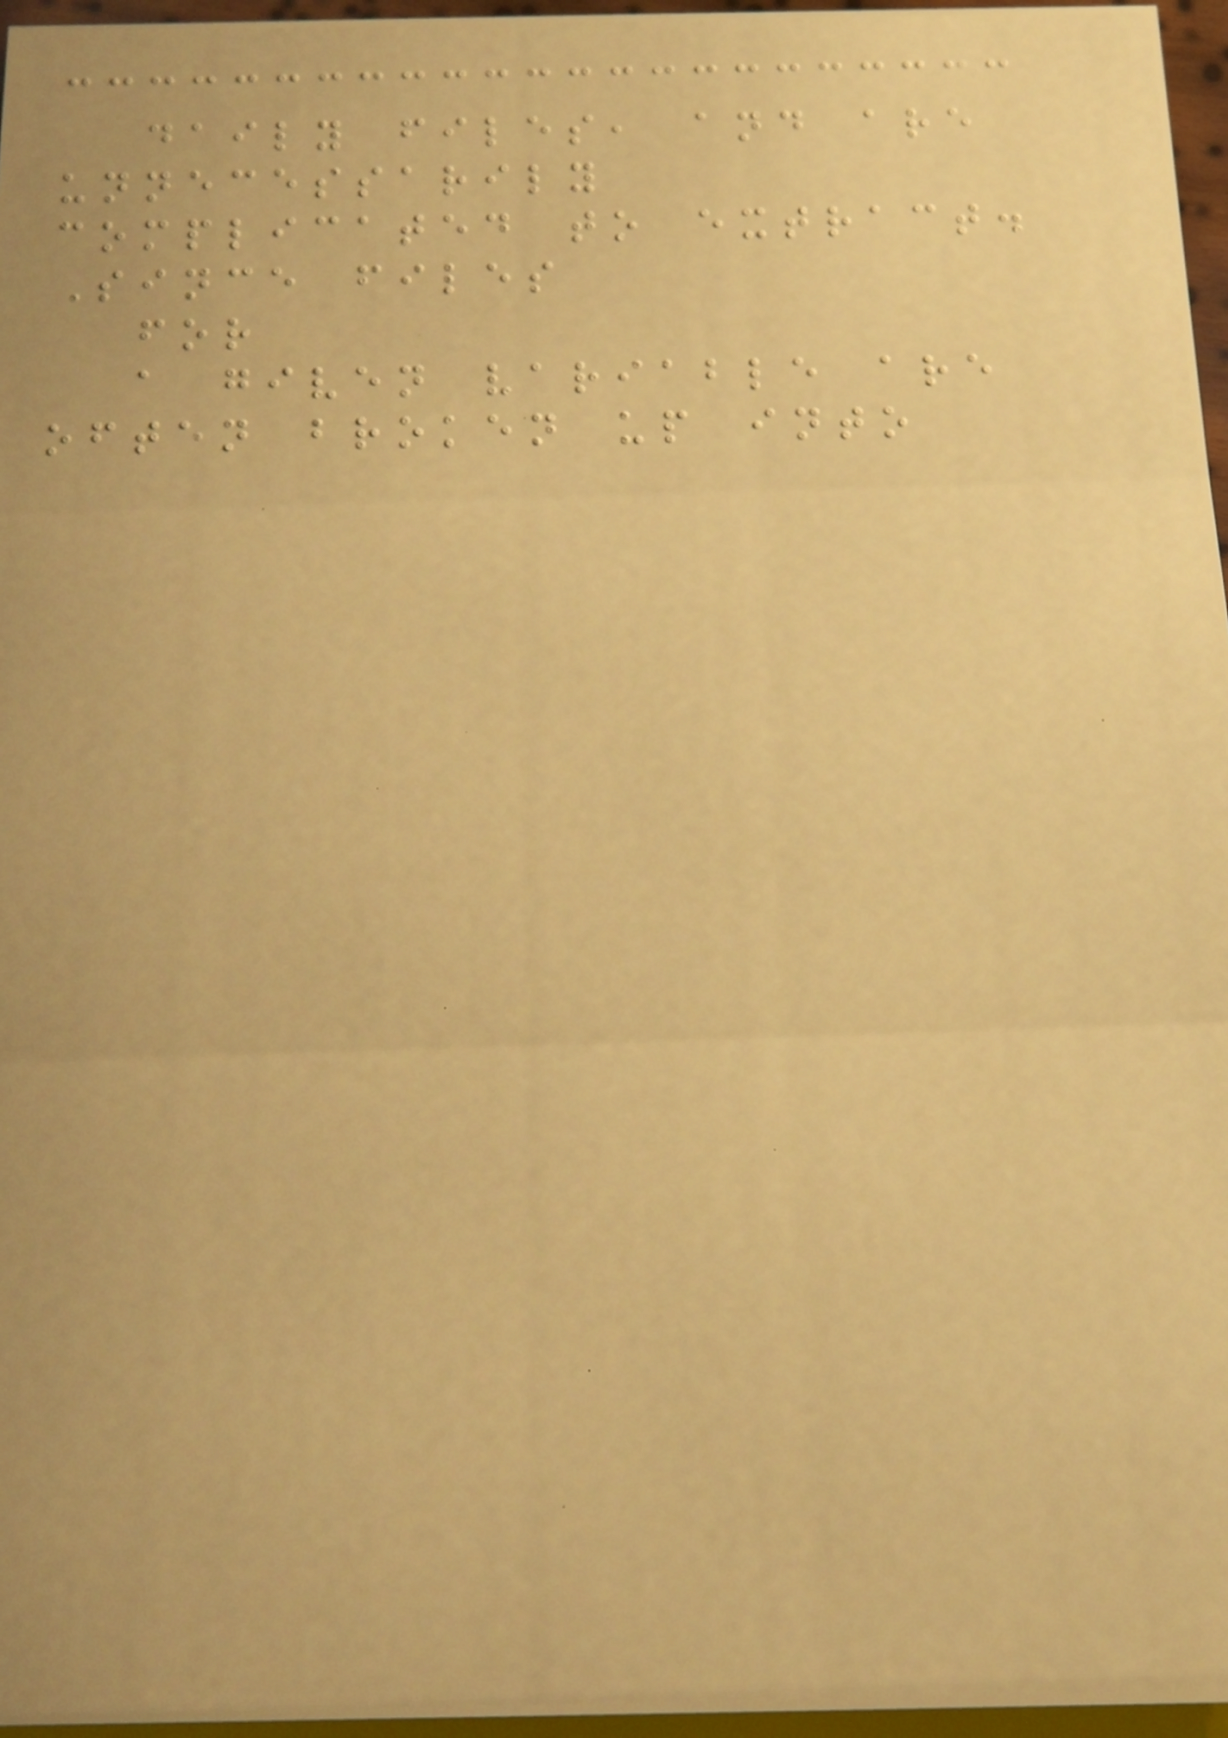daily files, and are
unnecessarily
complicated to extract.
Since files
for
a given variable are
often broken up into
